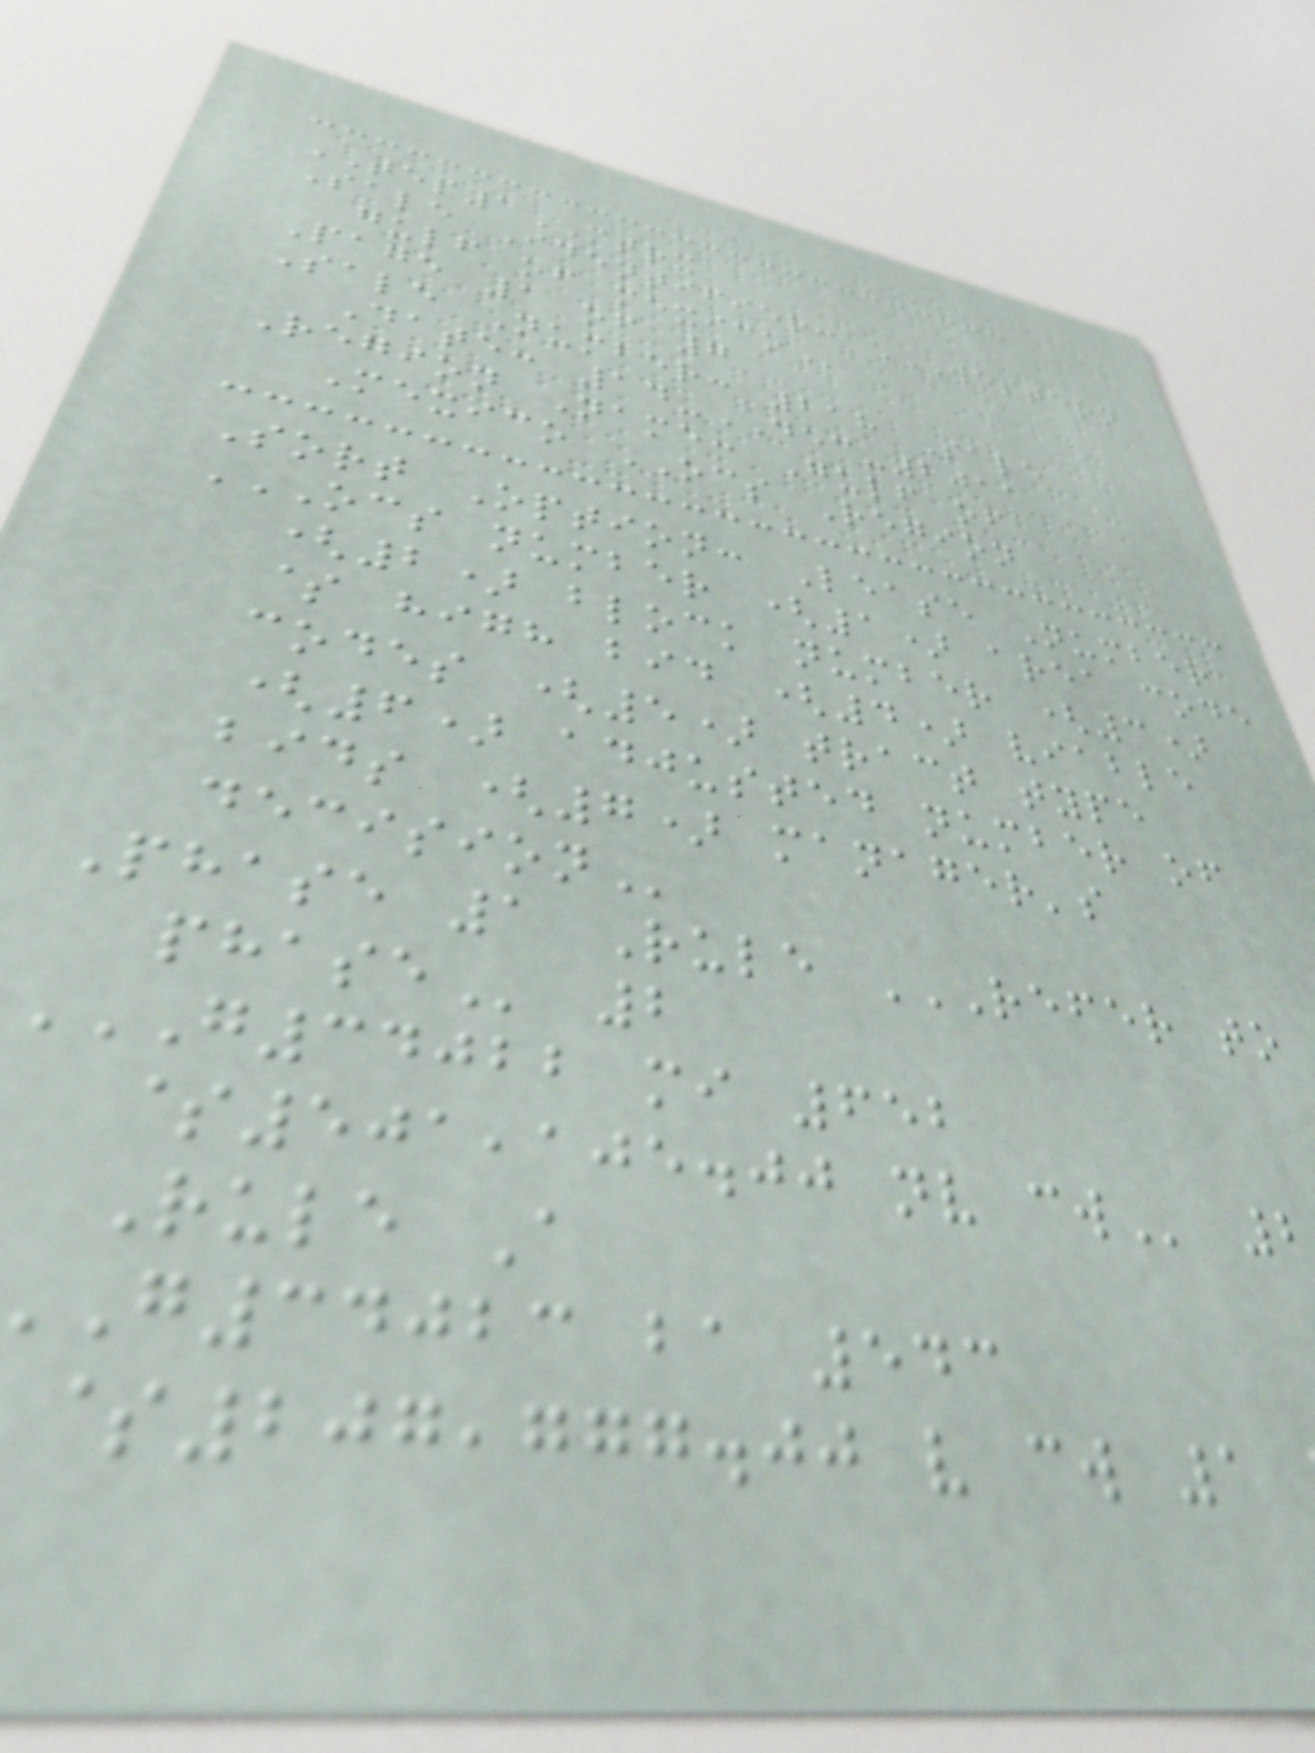TEP1MTRX
Sale Identifier: WESTERN
gulf of
Page 1 of 7
Sale Number: 218 Sale
Date: 14-DEC-2011
Region Name: Gulf of
Mexico OCS Region
Sort Option: Lease Number
OCS NUMBER (1) AREA CODE
(2) block number (3)
$ high bid (4) viable
codes (5) tract type
(6) adjusted number of
bids (7) manager's
Phase 1 Rule REFER TO
G34022 MI 652
$501,105.00 nv
Rule A
G34023 ba 543
$207,777.00 v cw 1
